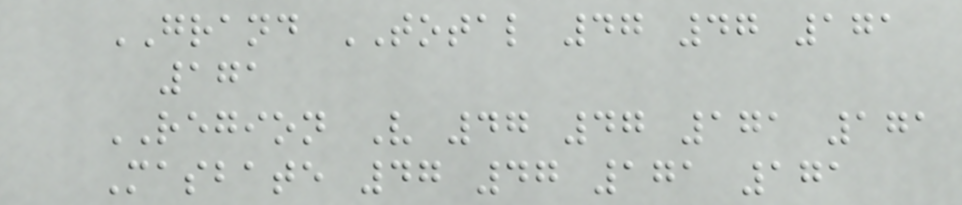GRAND TOTAL 47 47 171
171
REGION V 47 47 171 171
Masbate 47 47 171 171
